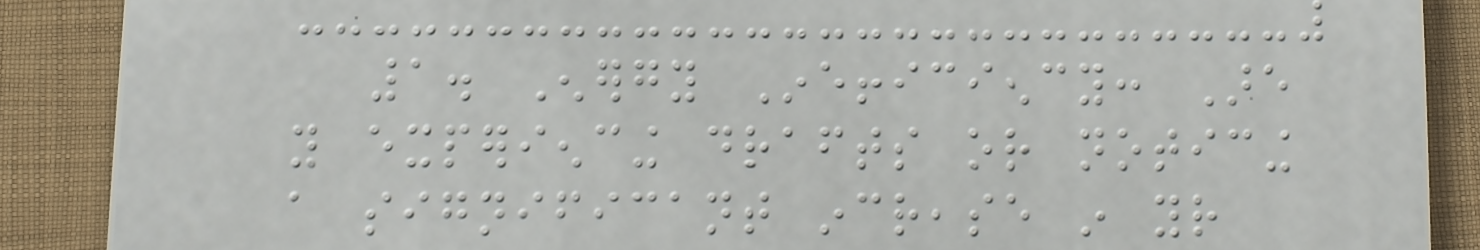1. Energy Inefficiency: Are
you experiencing drafts or noticing
a significant increase in your
